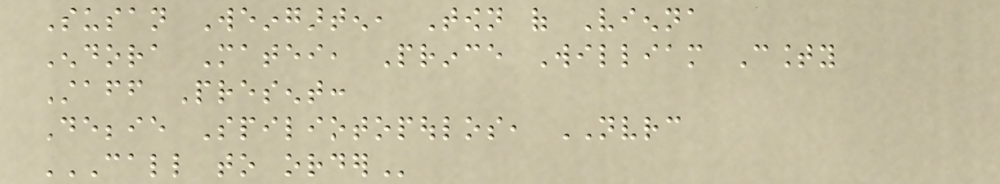Susan Weingarten, Town of Vienna
Endora Matei, Prince William County
Staff Present:
Debbie Spiliotopoulos, NVRC
CALL TO ORDER
